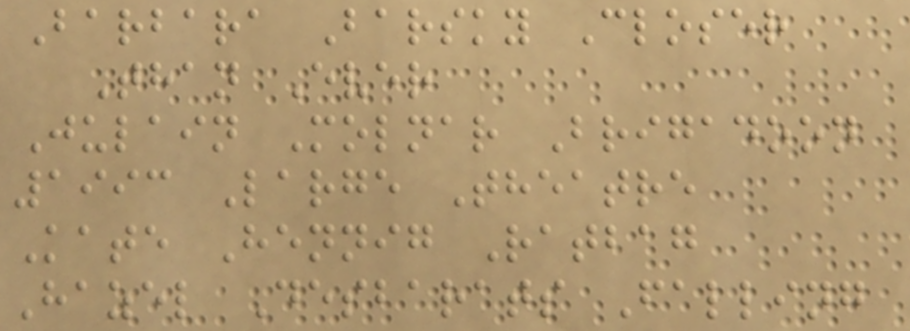Barbara Barsky Closer
Than Ever
Julain Molnar Brigadoon
1993 Large Theatre
Kate Hennig Ratbag
Hazel Desbarats Falling
